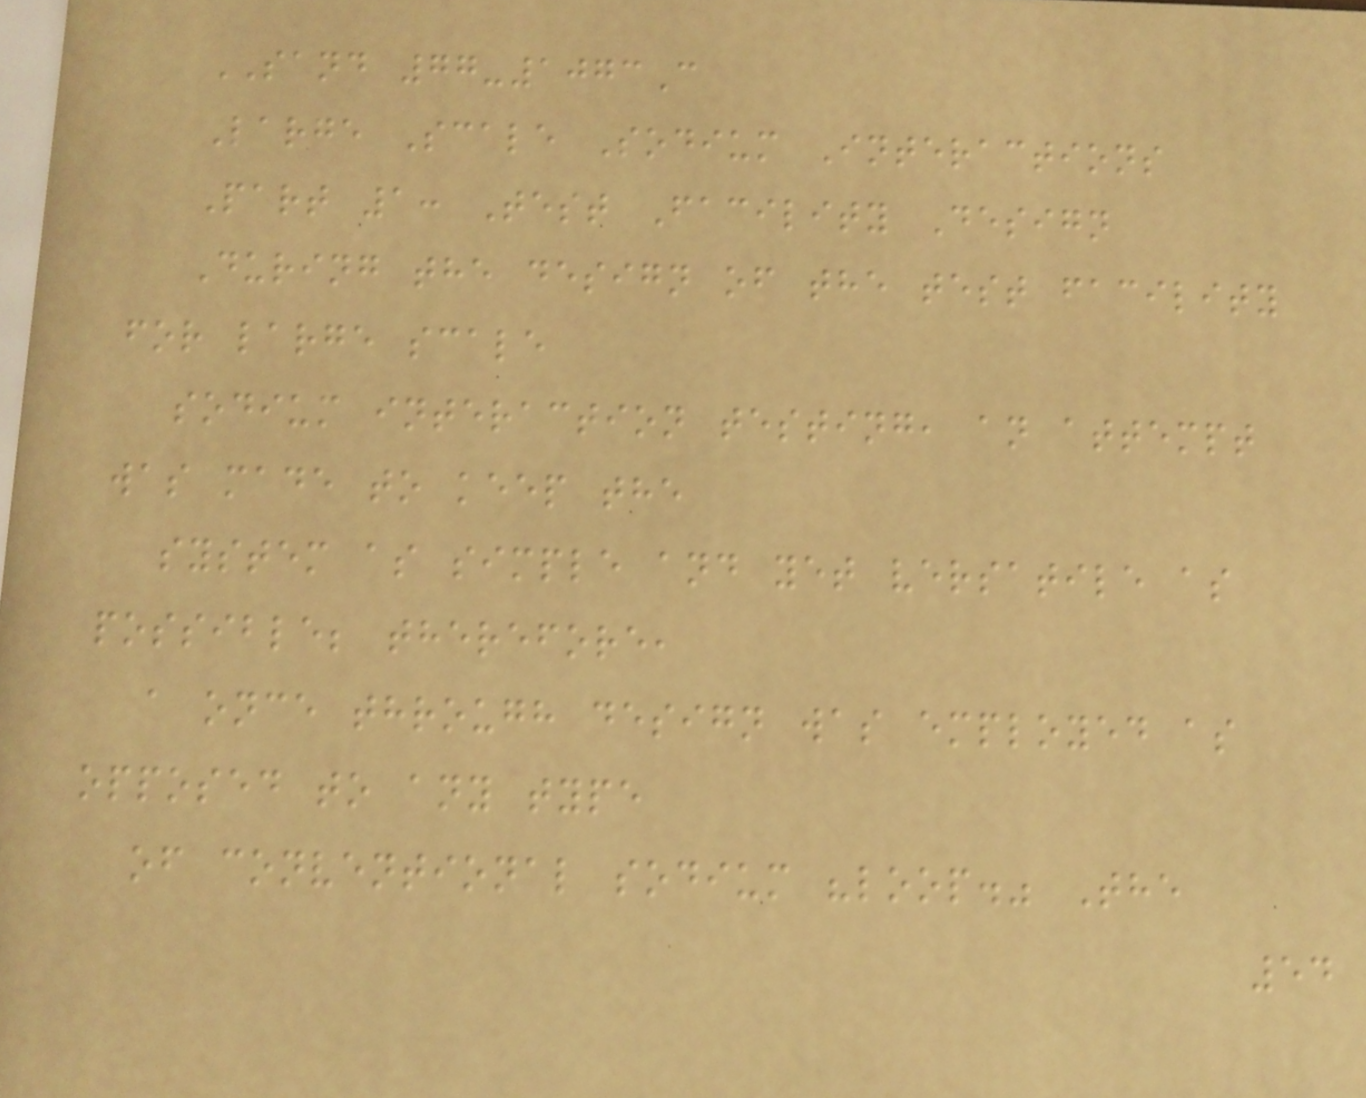SAND 77-1073C
Large Scale Sodium Interactions
Part 1: Test Facility Design
During the design of the test facility
for large scale
sodium interaction testing, an attempt
was made to keep the
system as simple and yet versatile as
possible; therefore,
a once through design was employed as
opposed to any type
of conventional sodium "loop." The
54
